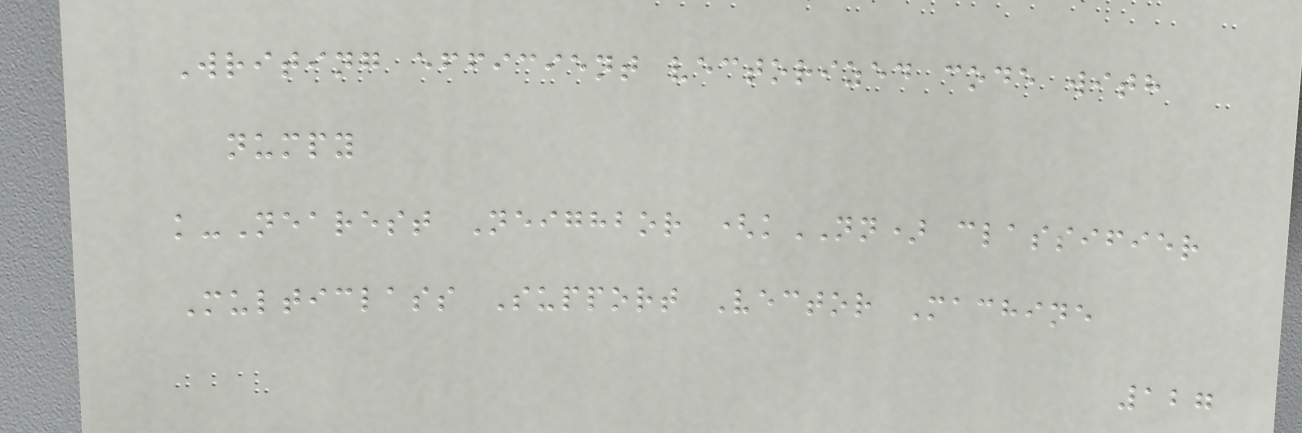Writing efficient vectorized code with
numpy
k-Nearest Neighbor (kNN) classifier
Multiclass Support Vector Machine
127
